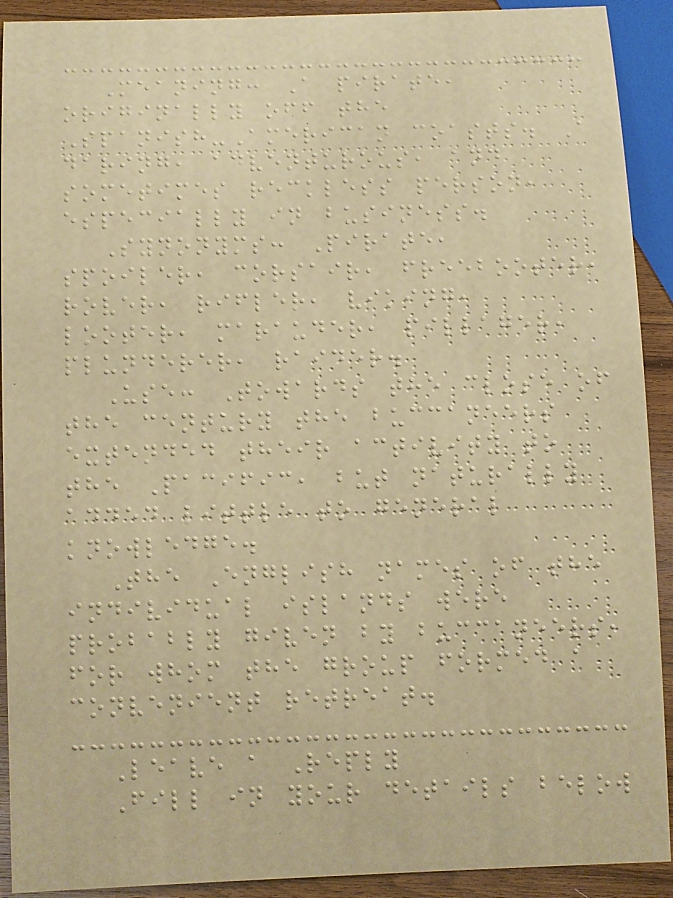Meaning: A pirate,
originally off the
Spanish-American coasts. A
daring, adventurous, and
sometimes reckless person,
especially in business.
Synonyms: Pirate,
spoiler, corsair, freebooter,
rover, rifler, viking,
looter, marauder, pillager,
plunderer, raider.
Use: Towards the close of
the century the buccaneers
extended their activity to
the Pacific, but naturally
added little to general
knowledge.
The English names of the
individual islands were
probably given by buccaneers,
for whom the group formed a
convenient retreat.
Leave a Reply
Fill in your details below
